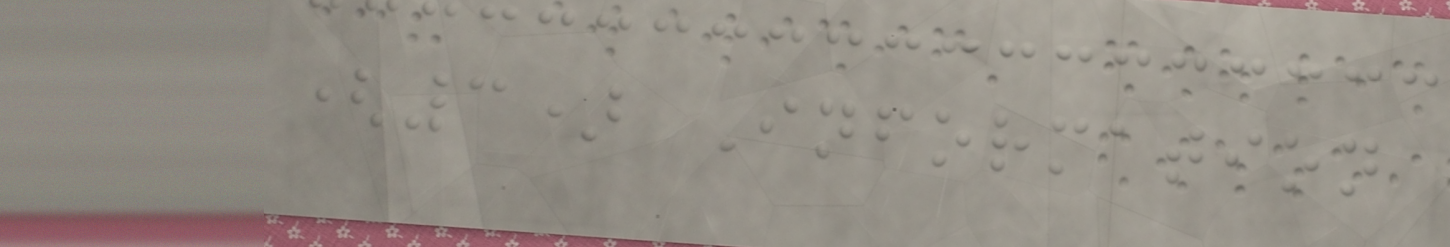(3) Information
